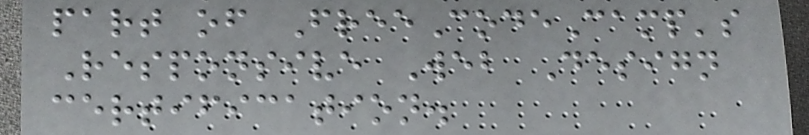part of FreeCodeCamp's
Responsive Web Design
certification.
